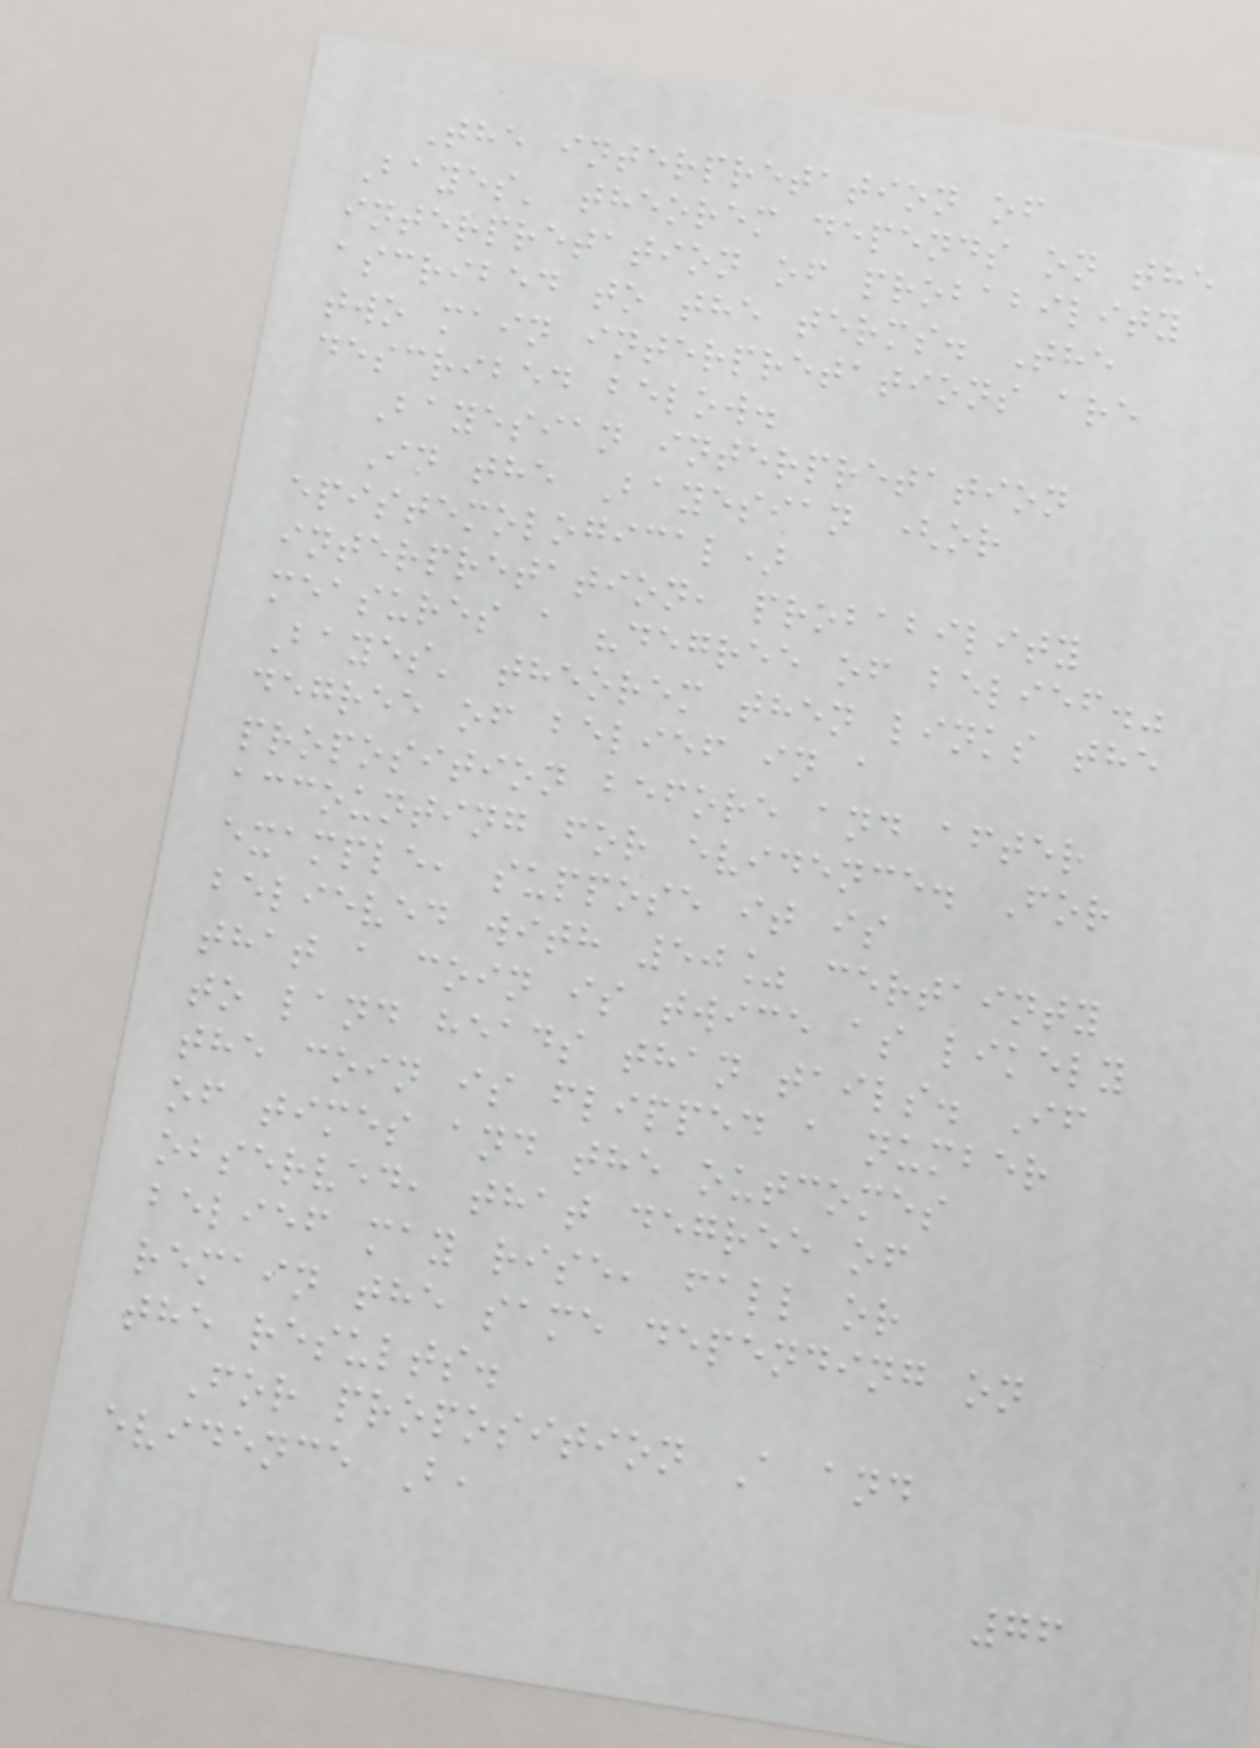The interpretation of
Bayes' theorem depends on the
interpretation of probability
ascribed to the terms. The
two main interpretations are
described below.
Bayesian interpretation
In the Bayesian (or
epistemological)
interpretation, probability
measures a "degree of belief."
Bayes' theorem then links the
degree of belief in a
proposition before and after
accounting for evidence. For
example, suppose it is
believed with 50% certainty
that a coin is twice as likely
to land heads than tails. If
the coin is flipped a number
of times and the outcomes
observed, that degree of
belief may rise, fall or
remain the same depending on
the results.
For proposition A and
evidence B,
76
